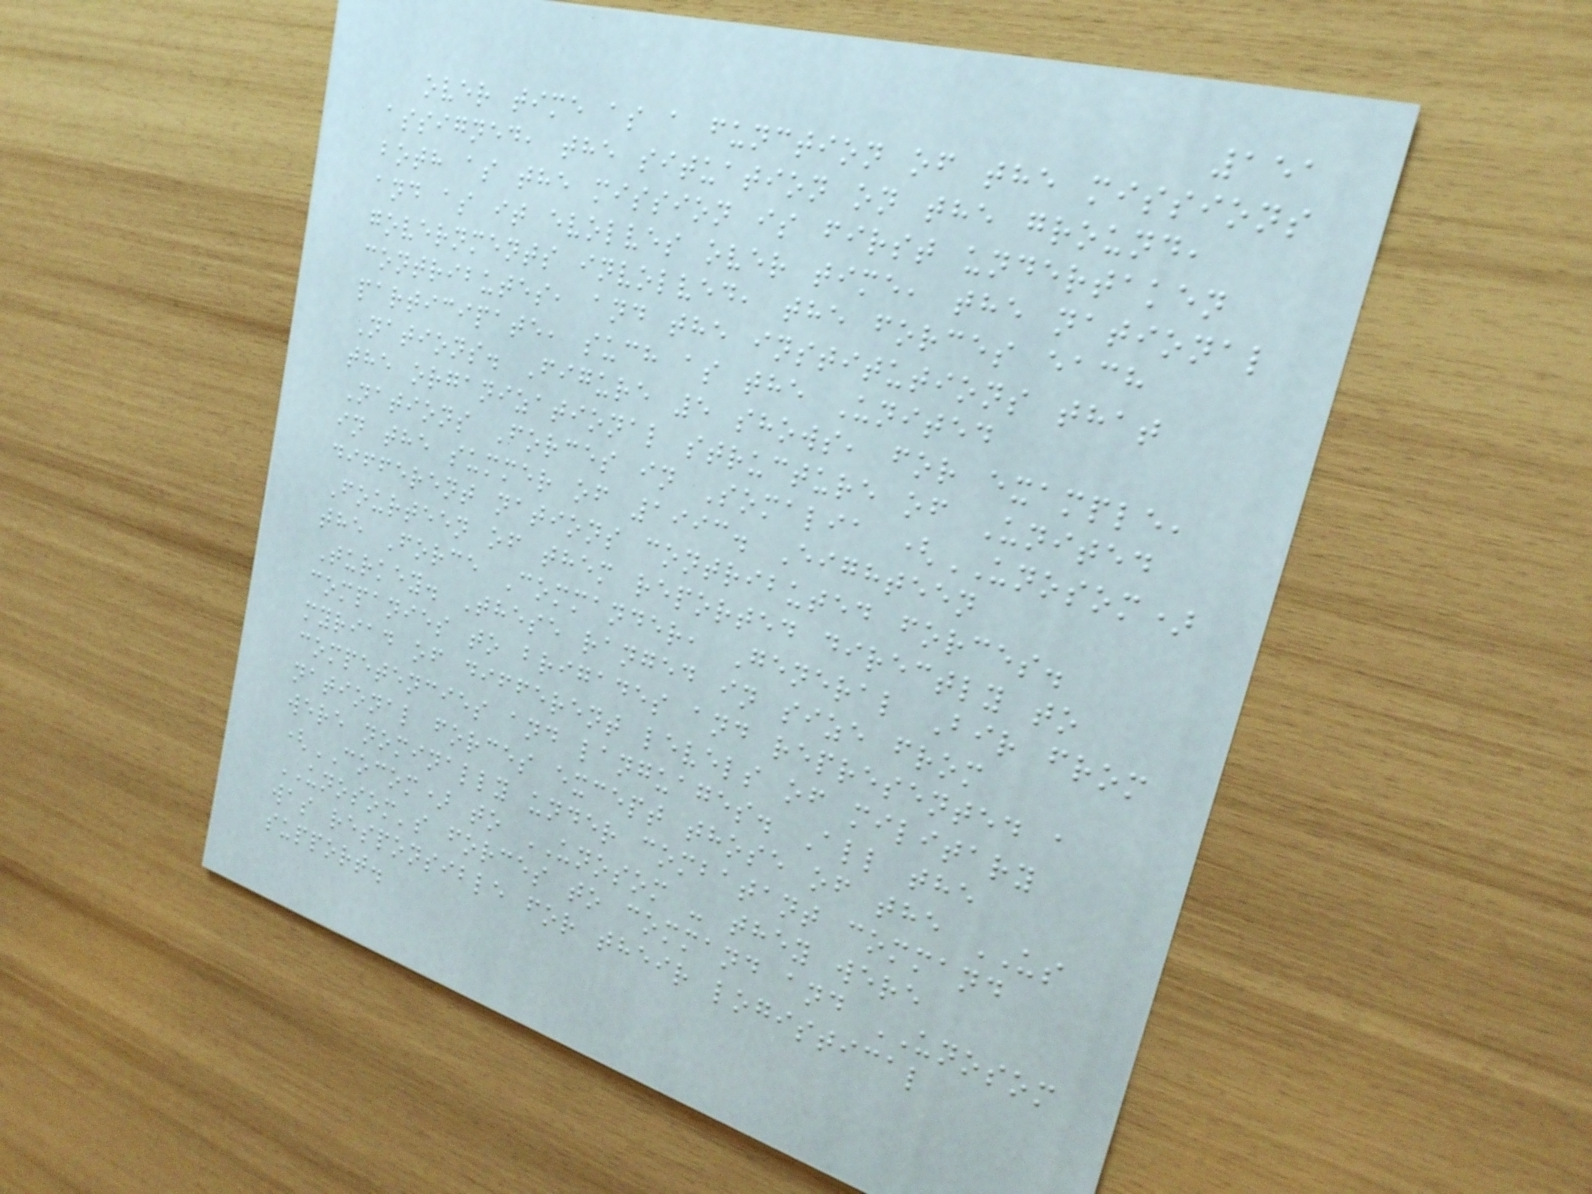151
over time as a function of the missions
assigned, the situation on the ground,
both as the mission is first undertaken
and as it evolves over time, the national
governments involved, the forces each
contributes, and the institutions that
participate, such as the United
Nations. Figure 5 shows, for example,
the organizational structure of United
Nations Forces in Somalia (UNOSOM)
in the summer of 1993. Eighteen
different nations contributed forces.
Fourteen of them reported directly to
the Force Commander, General Bir from
Turkey. These ranged in size from
companies to brigades and represented a
myriad of different levels of military
competencies and languages. All the
national forces except those of the US
were nominally under combatant command
(COCOM) to UNOSOM - they were
UNOSOM's forces to command and UNOSOM
was responsible for their logistical
support.
